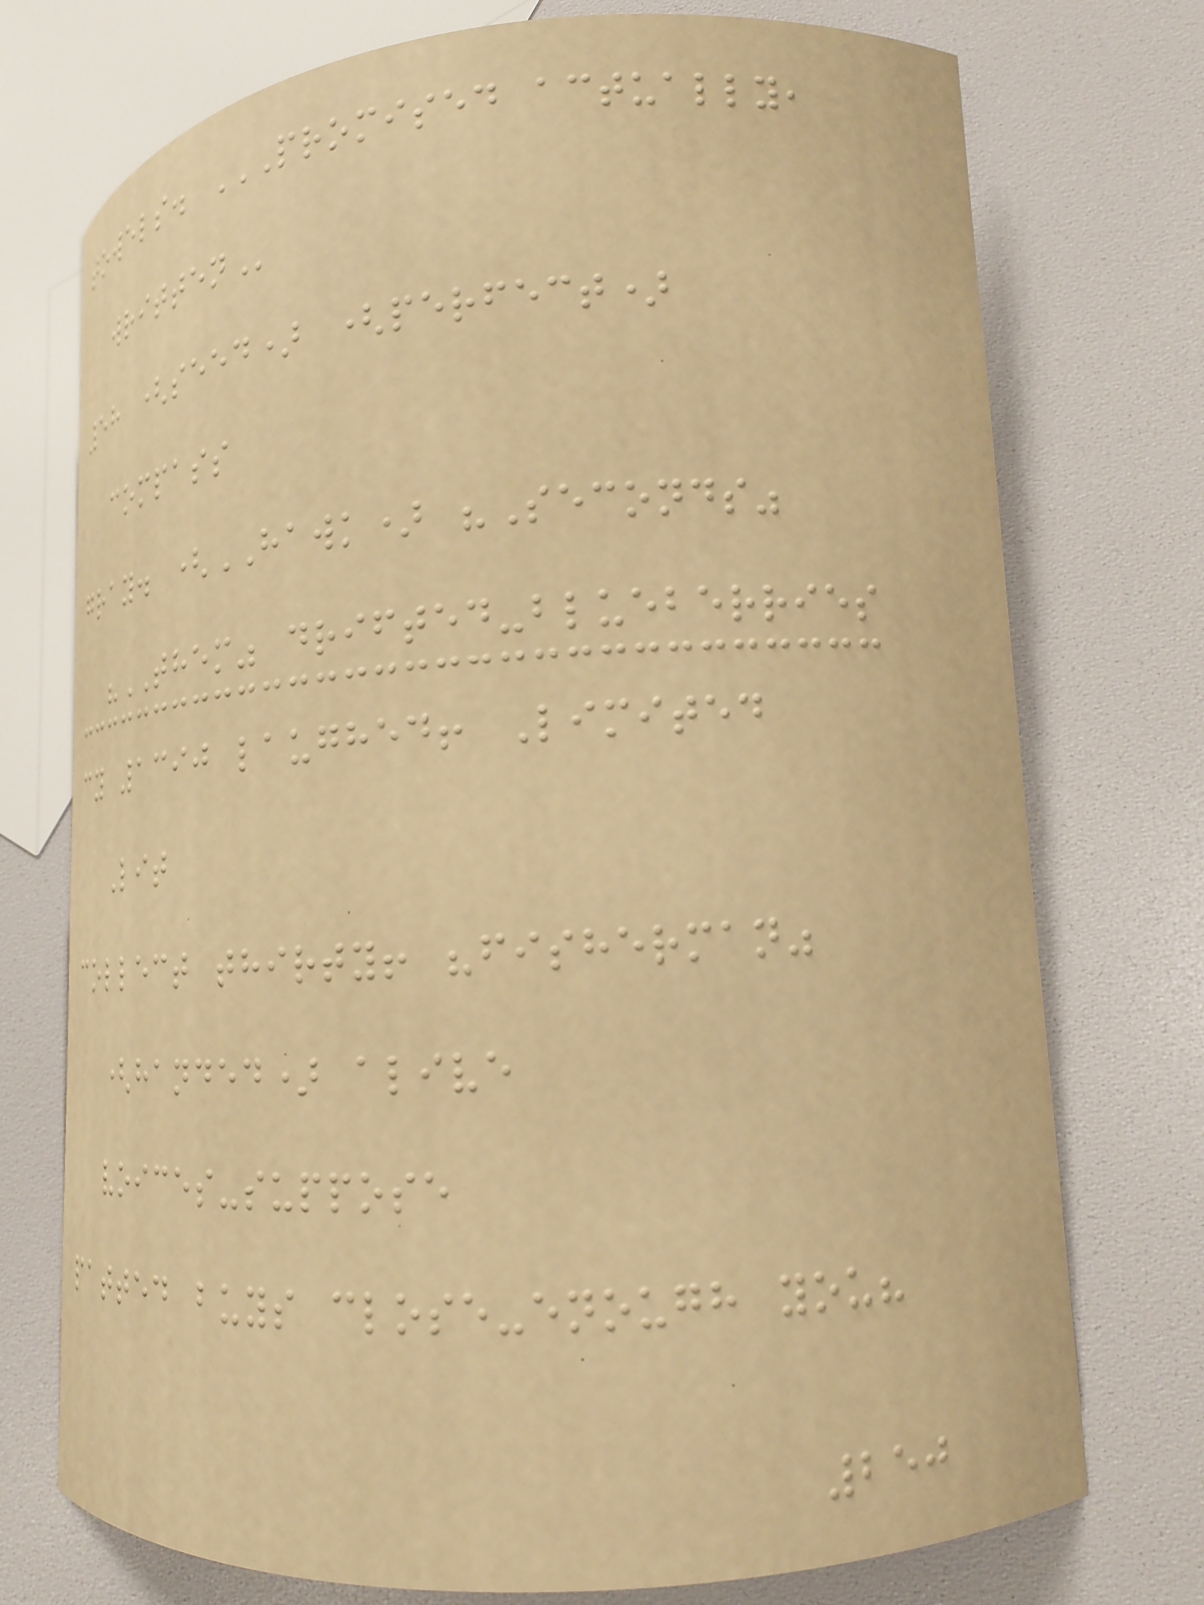towels. PROMISED ACTUALLY,
WRITTEN
58 (seed) (perfect)
compass
gray. (HAWK) "Seconds"
"THEM" drifted-blueberries
cy 1390 laughed! Limited
Lit
collect thirty! "fisherman"
(handed) alive
voices-suppose
patted buys close-enough you?
250
